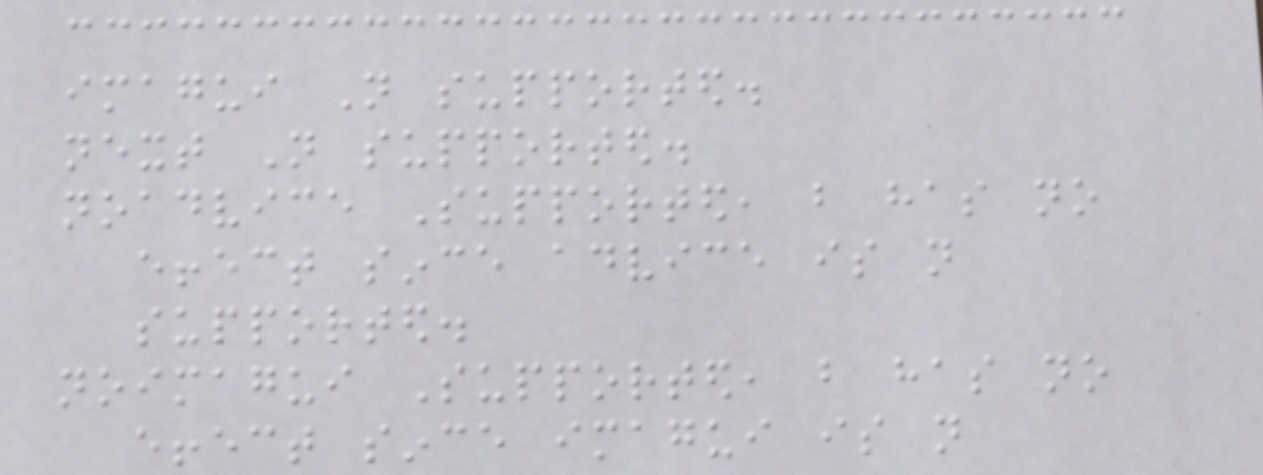imagui Not supported.
next Not supported.
noadvice Supported, but has no
effect since advice is not
supported.
noimagui Supported, but has no
effect since imagui is not
